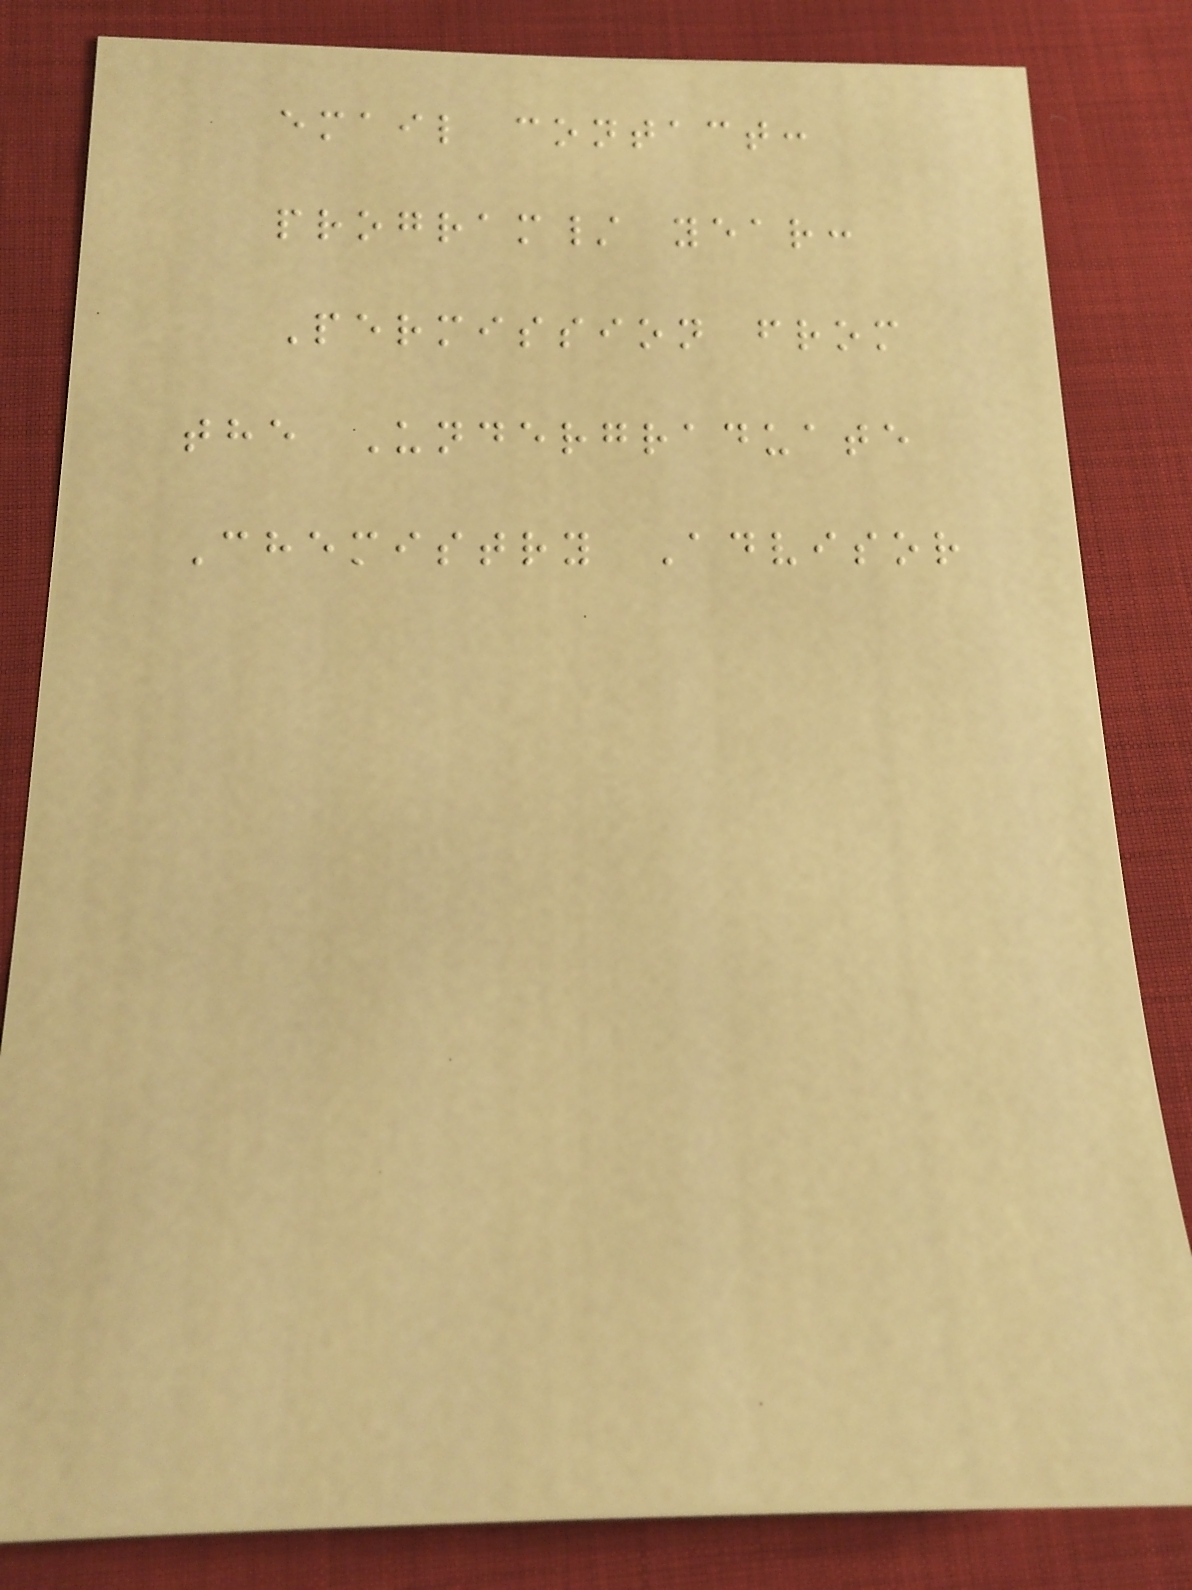email contact:
program/ year:
Permission from
the Undergraduate
Chemistry Advisor
